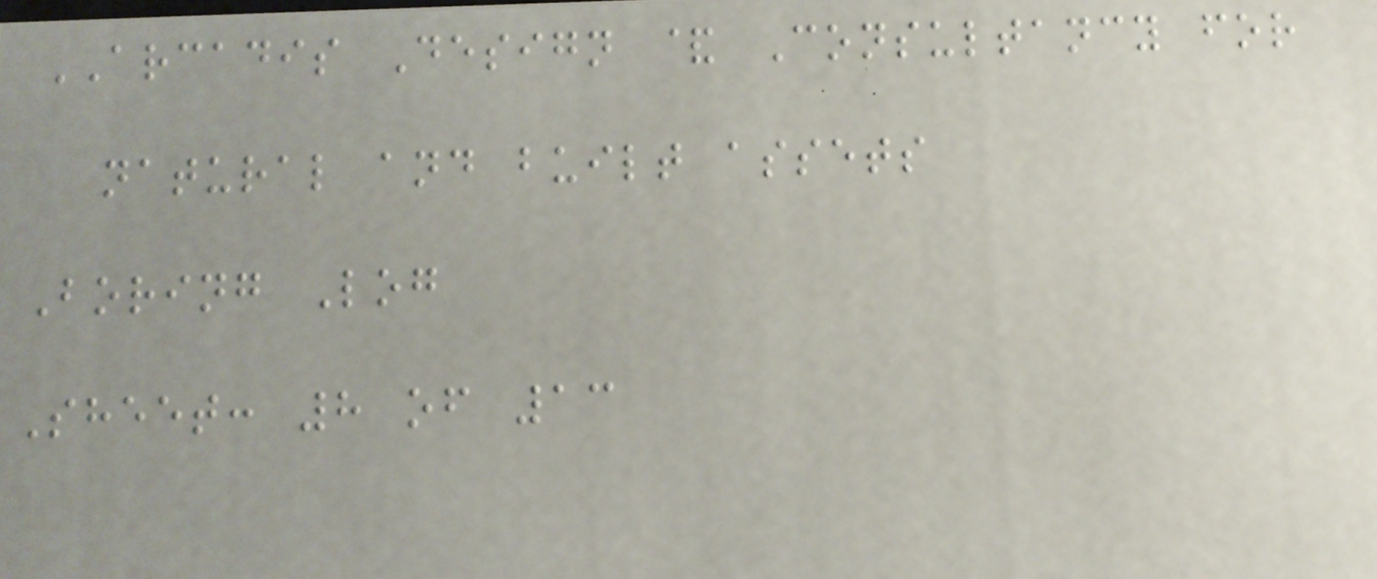ARCADIS Design & Consultancy for
natural and built assets
Boring Log
Sheet: 8 of 13
